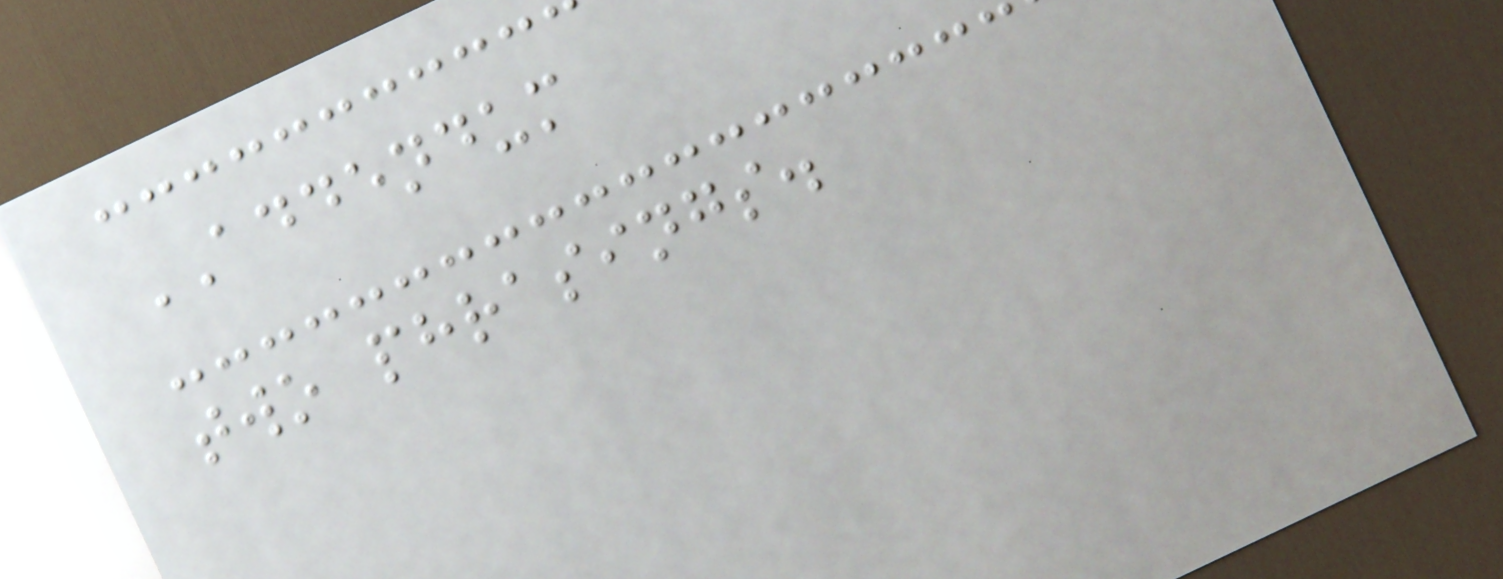ADDENDUM
two phrasings.
